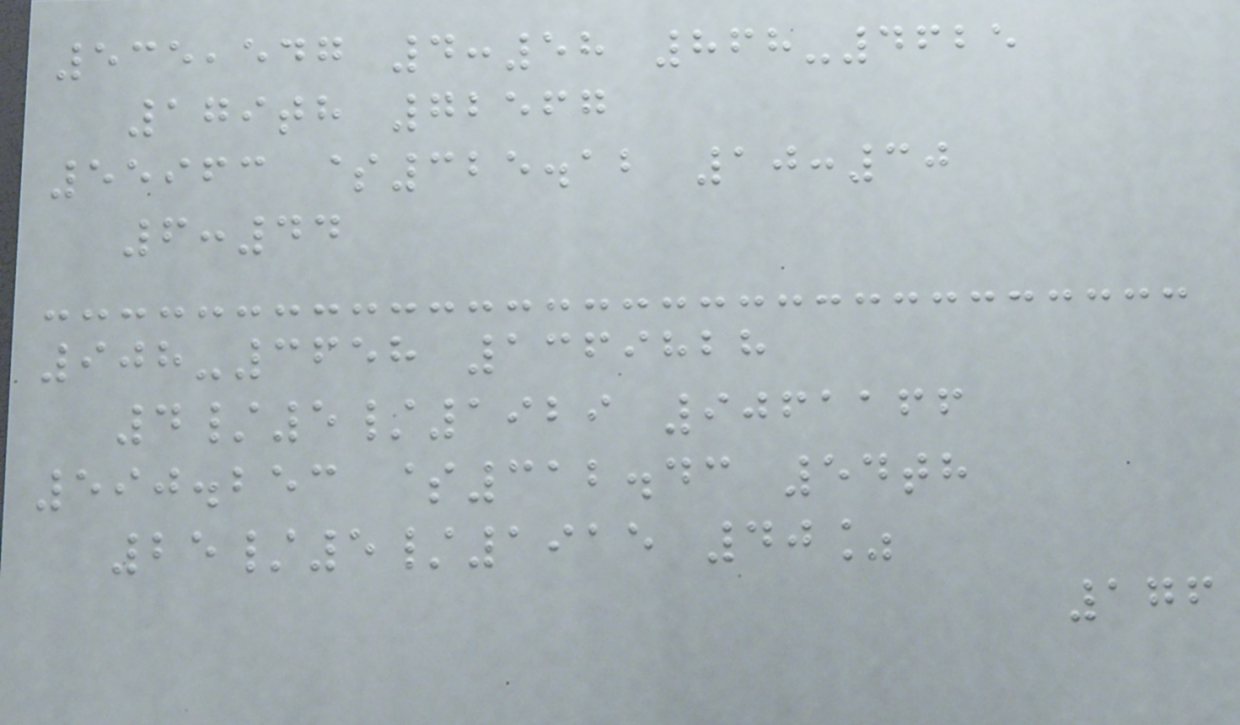535,547 4:58 868-4625
179th 72567
55963 $325.12 10:30
6:44
908-3658 1369828
4/5/1929 9061166
590.253 $312.43 54th
25/5/1915 40%
176
